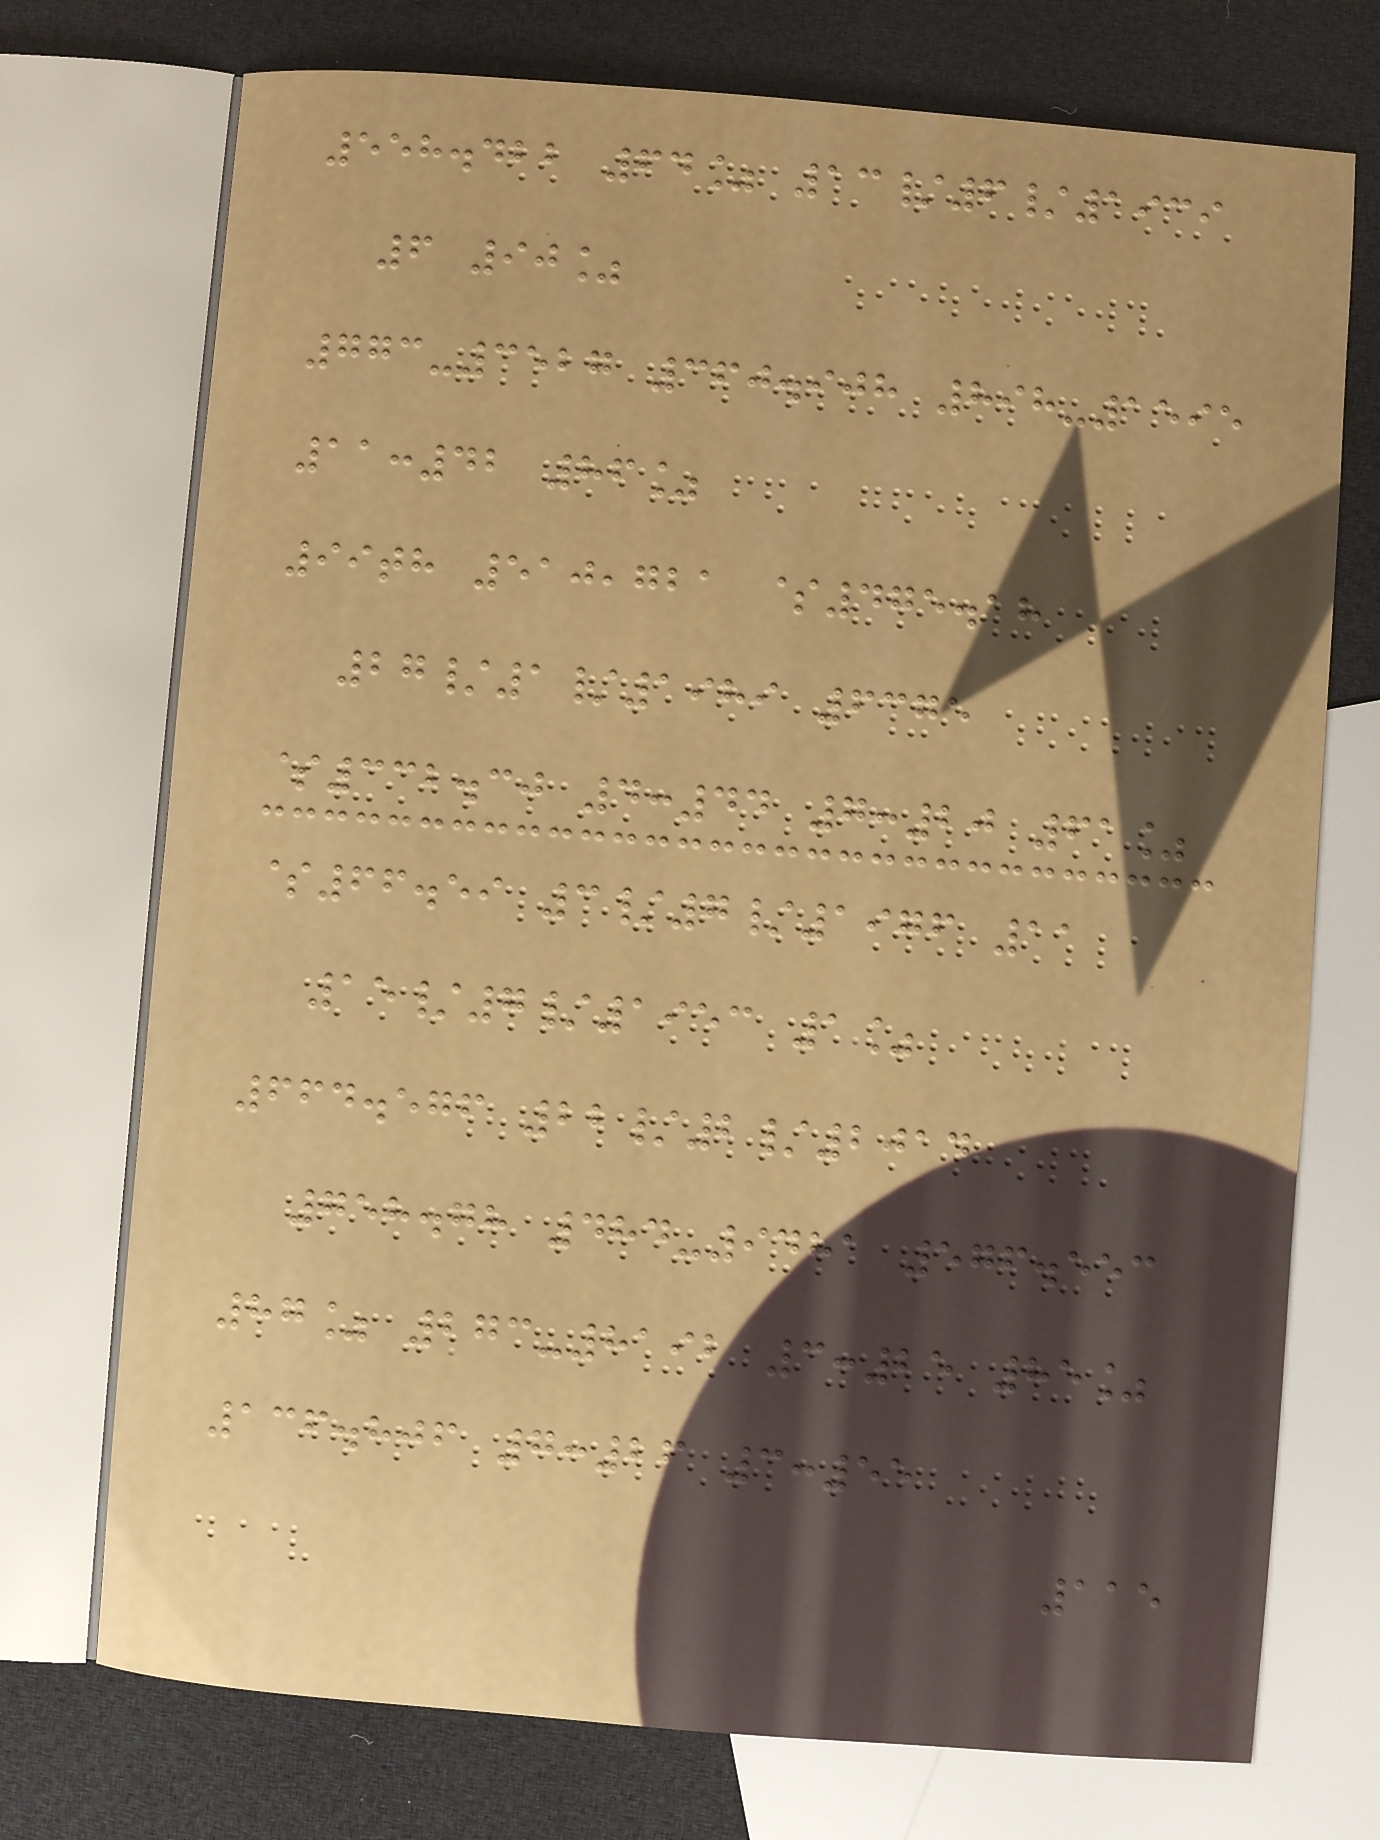558.422 64% 13/6/1939
6 90%
773-3527 360.908 898-1595
11:42 86%
99th 510,721 $475.18
27/1/1989 6375
$332.30 4:44 7:20 61%
$66.59 3/7/1976 11
15/7/1953 1%
664.576 22/2/2014
758.78 484-9481 576.553
87% 273-8192 3:25 85%
136.806 7:26 3:55
115
